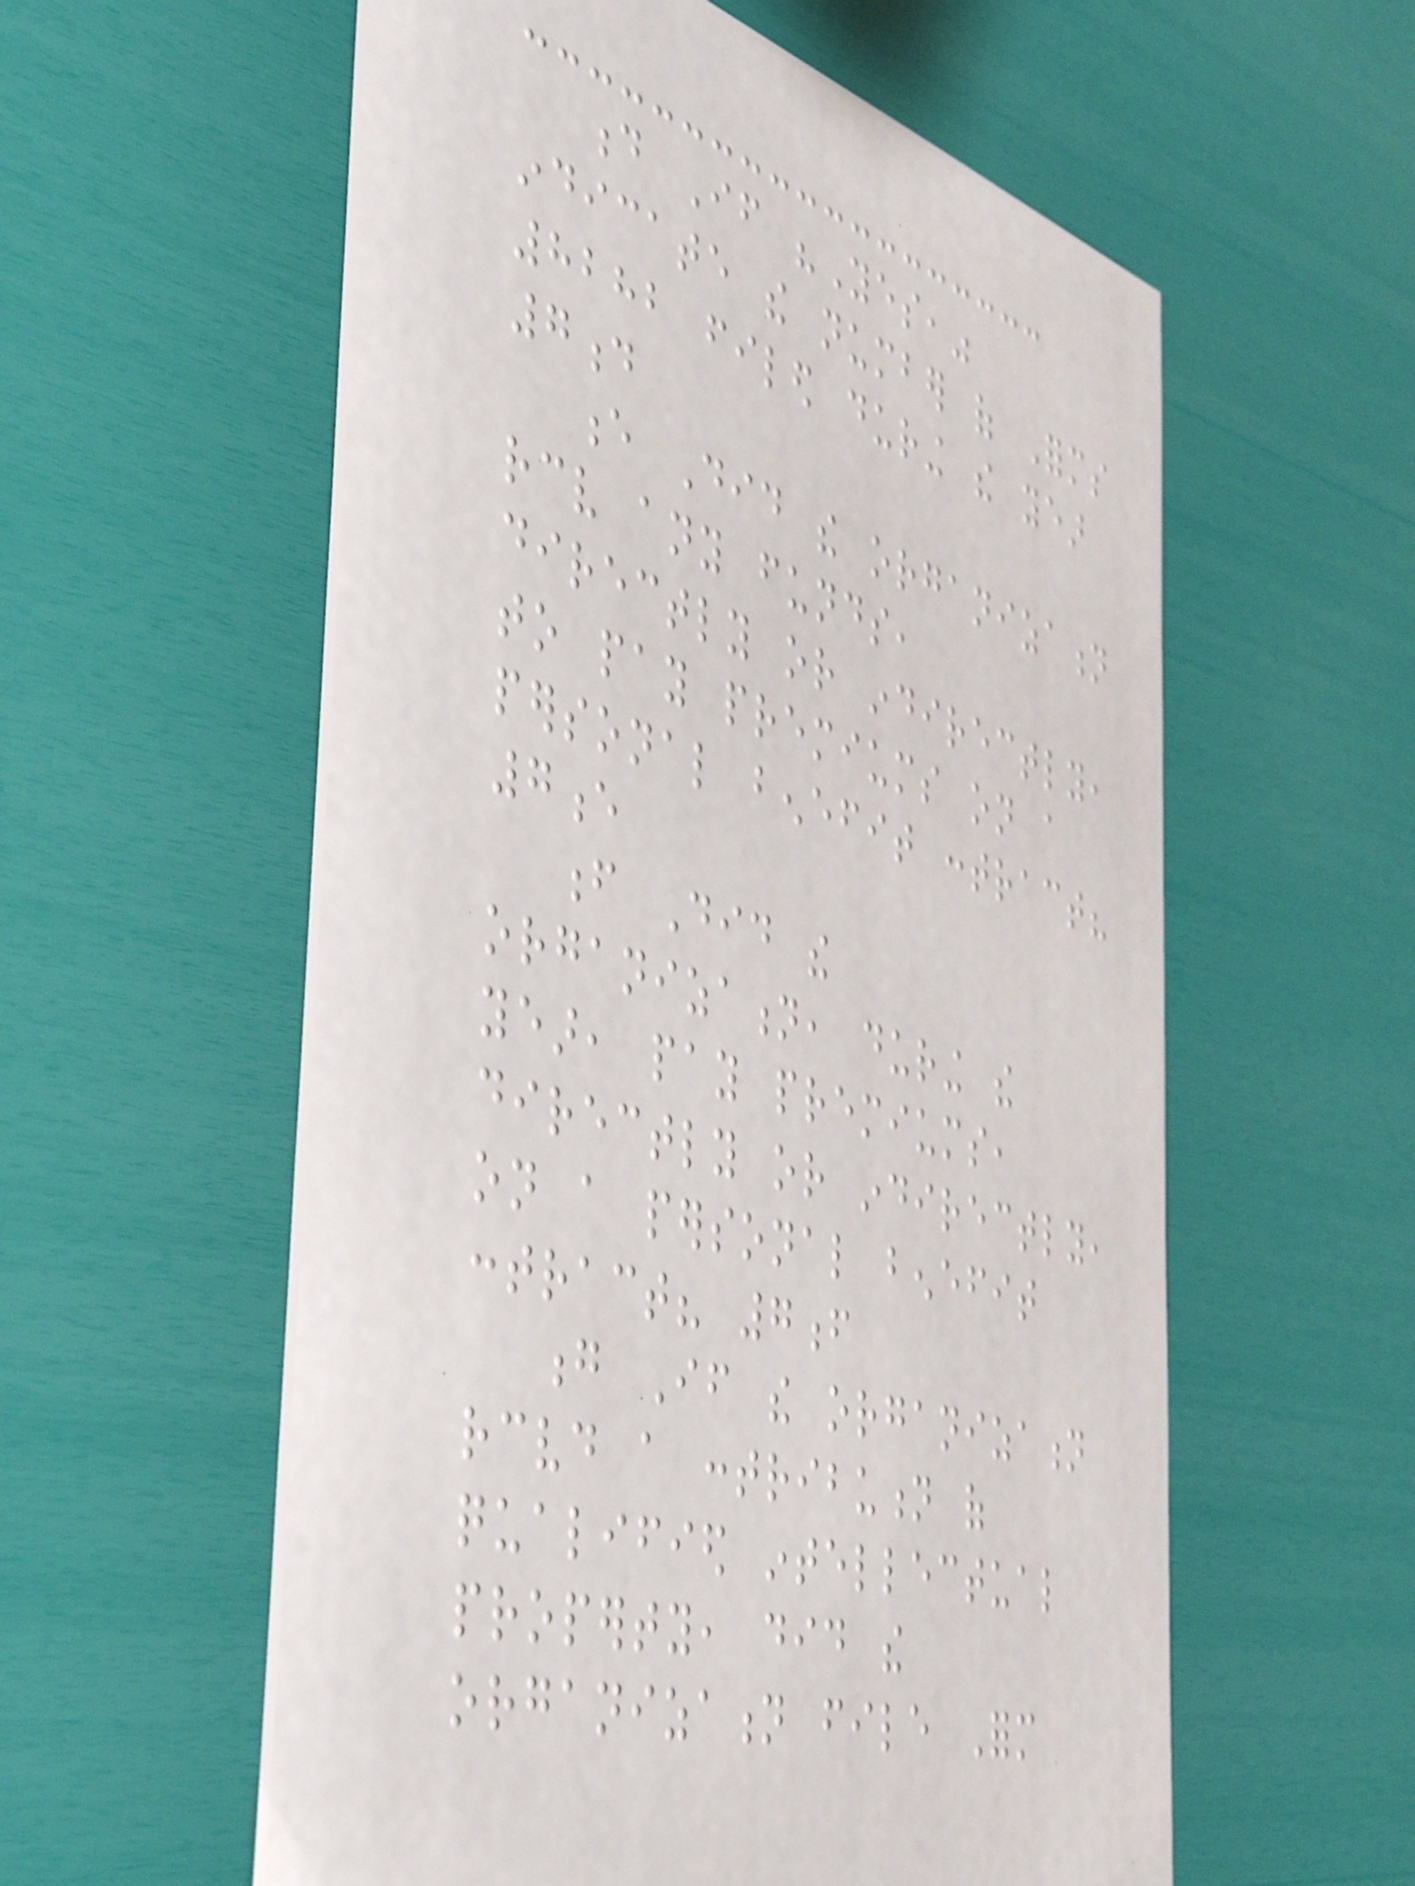d If "Yes,"
indicate the number of Forms
8282 filed during the year
7d
e Did the organization
receive any funds,
directly or indirectly,
to pay premiums on a
personal benefit contract?
7e
f Did the
organization, during the
year, pay premiums,
directly or indirectly,
on a personal benefit
contract? 7f
g If the organization
received a contribution of
qualified intellectual
property, did the
organization file Form
